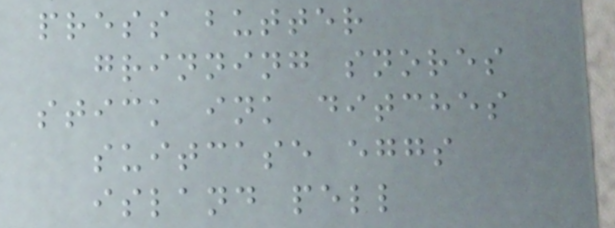press butter
grinning snores
stick ink ditches
suitcase eggs
island pell
